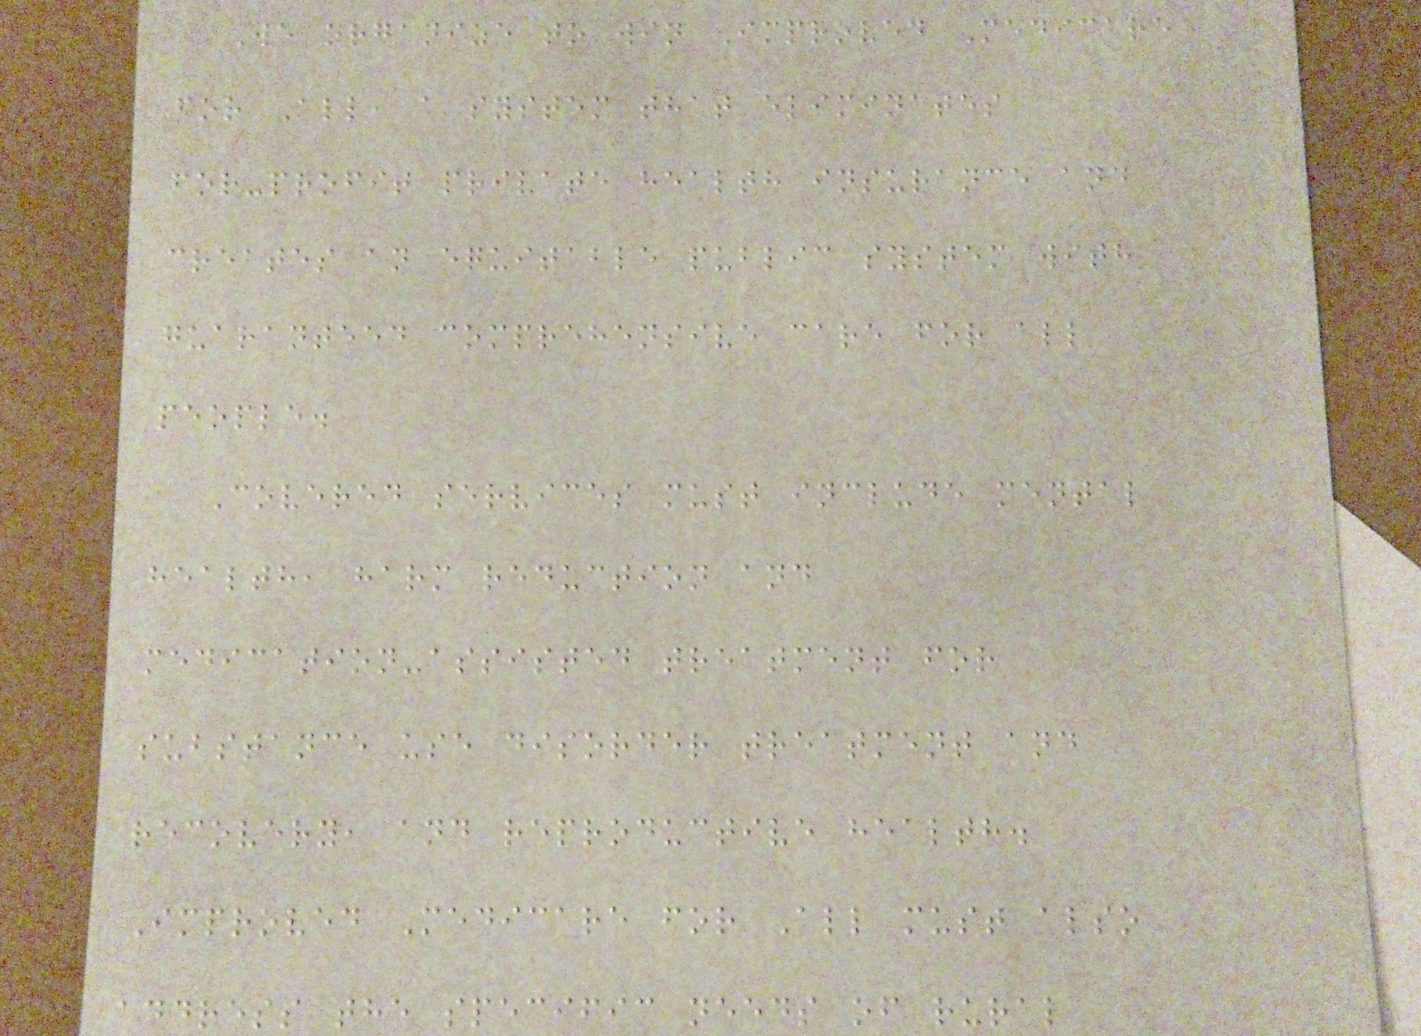We organize to win Improved Medicare
for All, a system that eliminates
for-profit private health insurance and
creates an equitable public system with
guaranteed comprehensive care for all
people.
Covered services must include mental
health, harm reduction and
medication-assisted treatment for
substance use disorder treatment and
recovery, and reproductive health.
Improved Medicare for All must also
address the specific needs of rural
